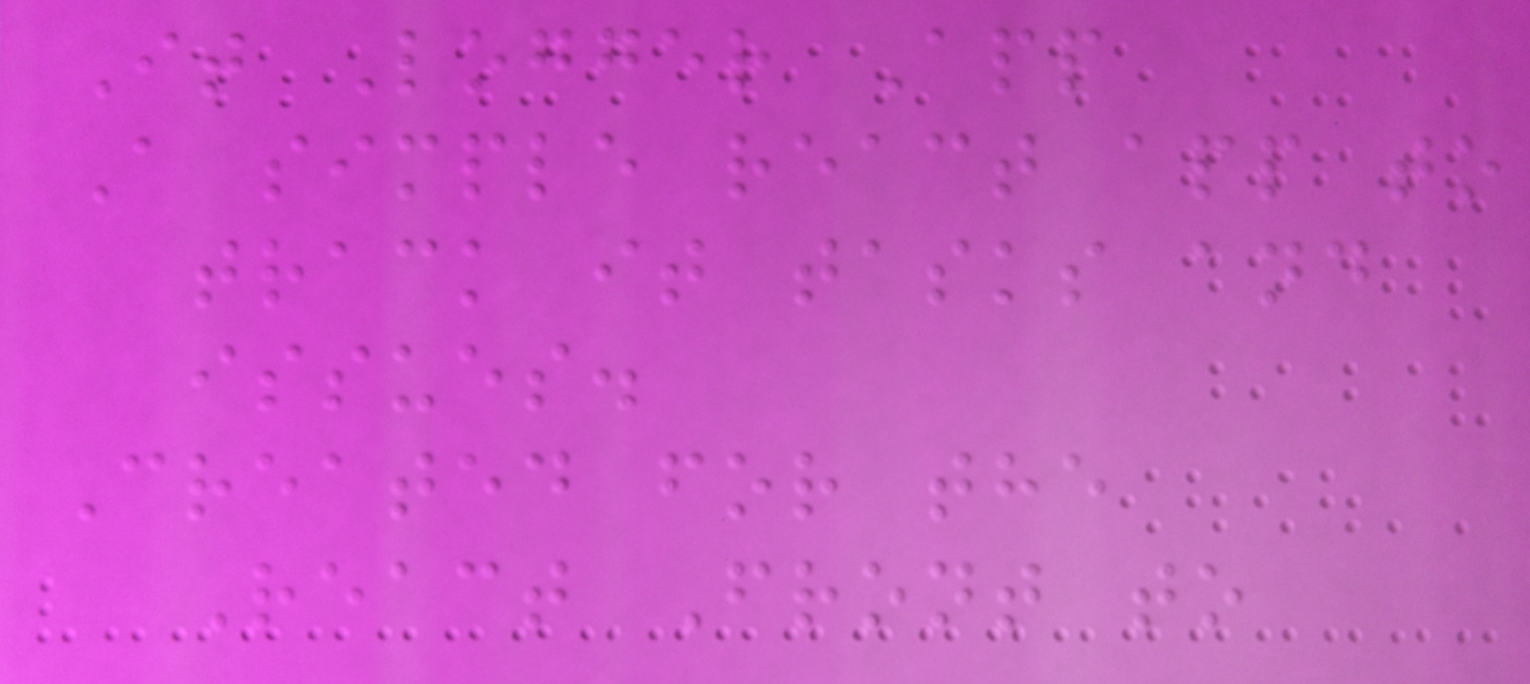It Logger App
A simple react app to
track it tasks and
issues.
Created for the
React Front to
